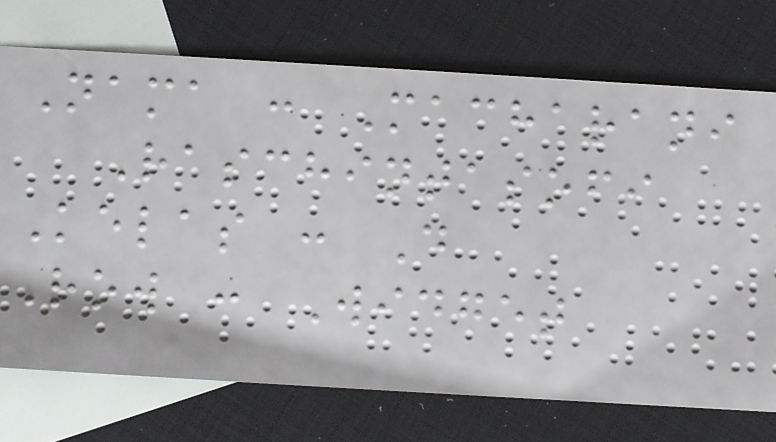Nama : Macharani
Raschintasofi
Kelas : D
Row : Widget
